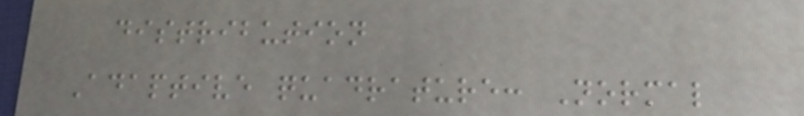distribution
Adaptive quadrature: Normal
